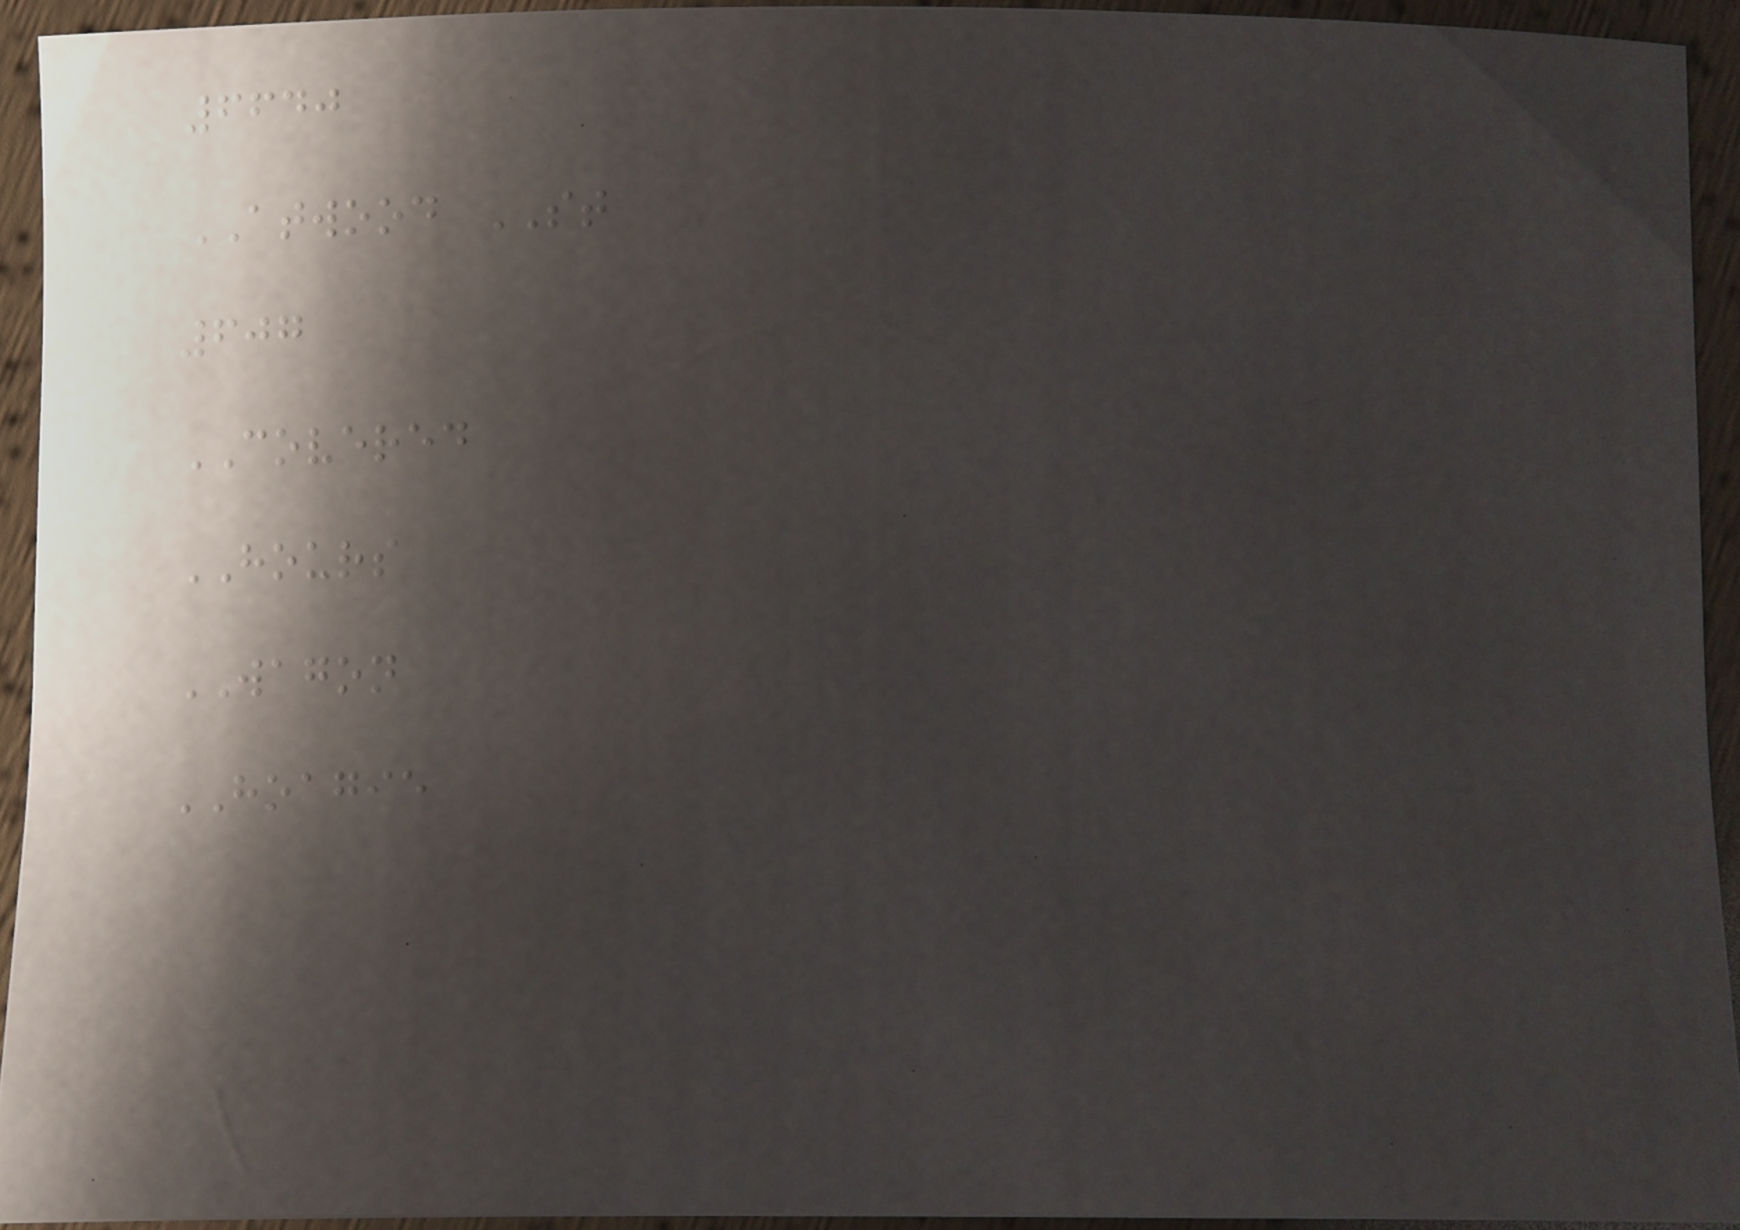6640
ATWOOD ST
607
COVERED
HOURS
WAGON
HOAGIE
